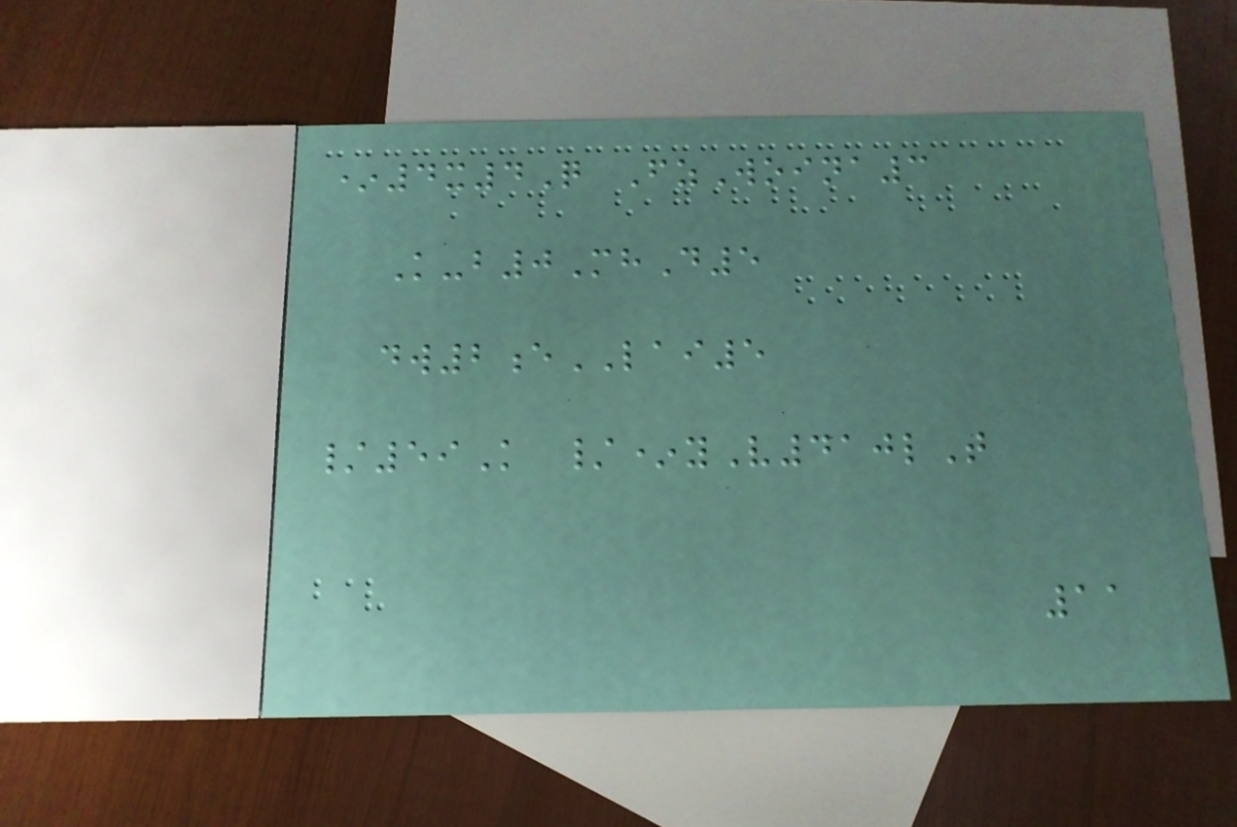*4x4Q FzWoina3
K-b0MhD5
dw2eLAI5
/59K /*yV410lT
11
